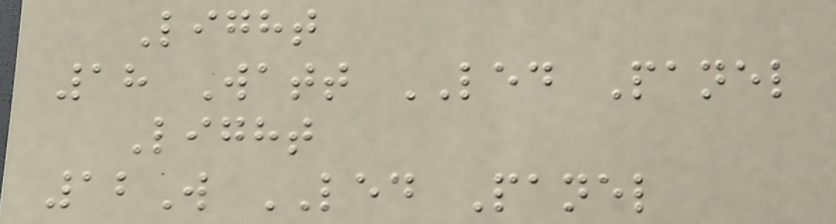Light
18 Watt LED Panel
Light
12W LED Panel
